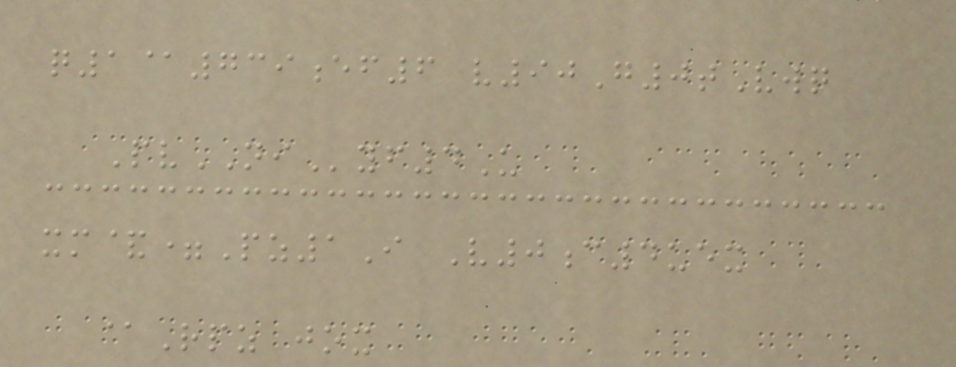q1@739ef6 v90G0tVwq
PvNIyf4U
xm&=Pz1I V0c4uex
@Rpz jox
